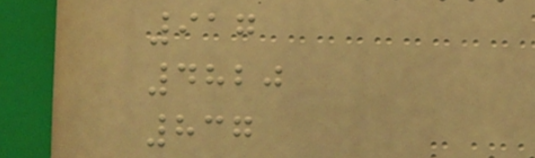917
4820
837
